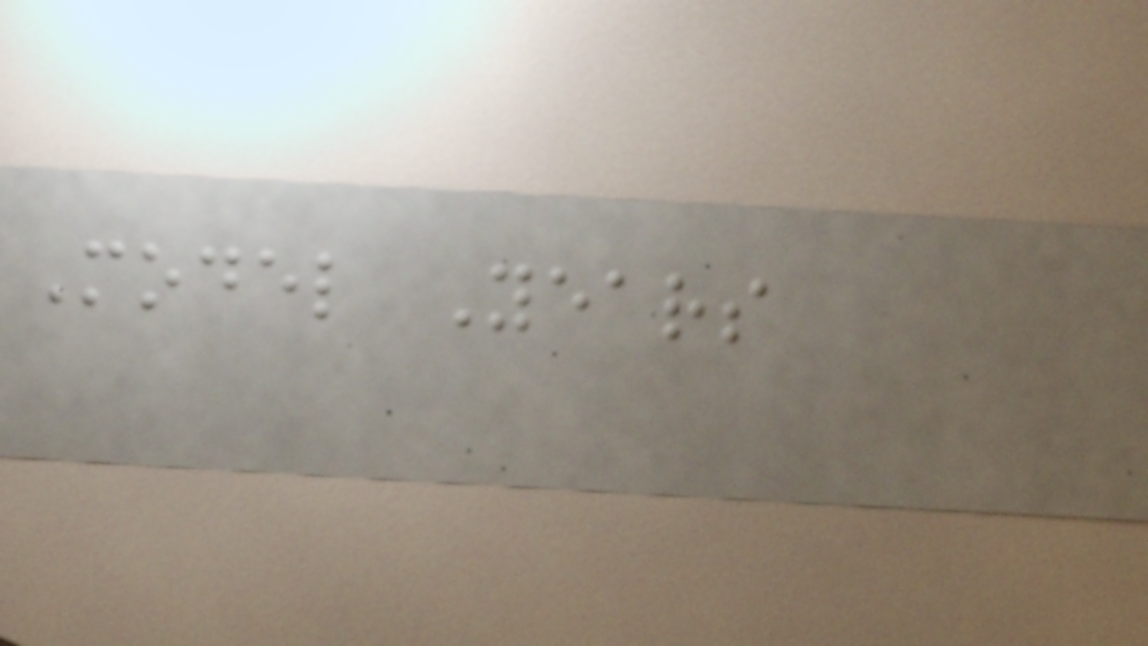Model Years
